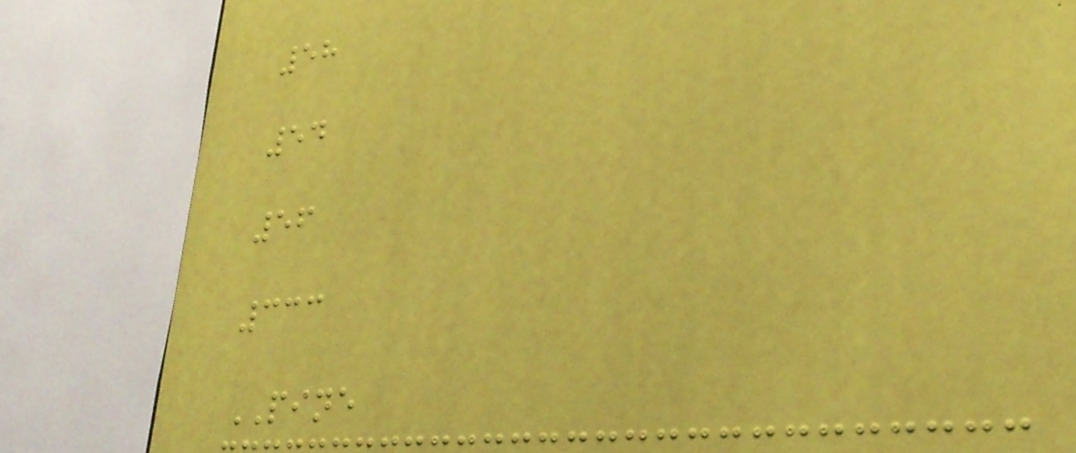58
54
56
333
PINE
